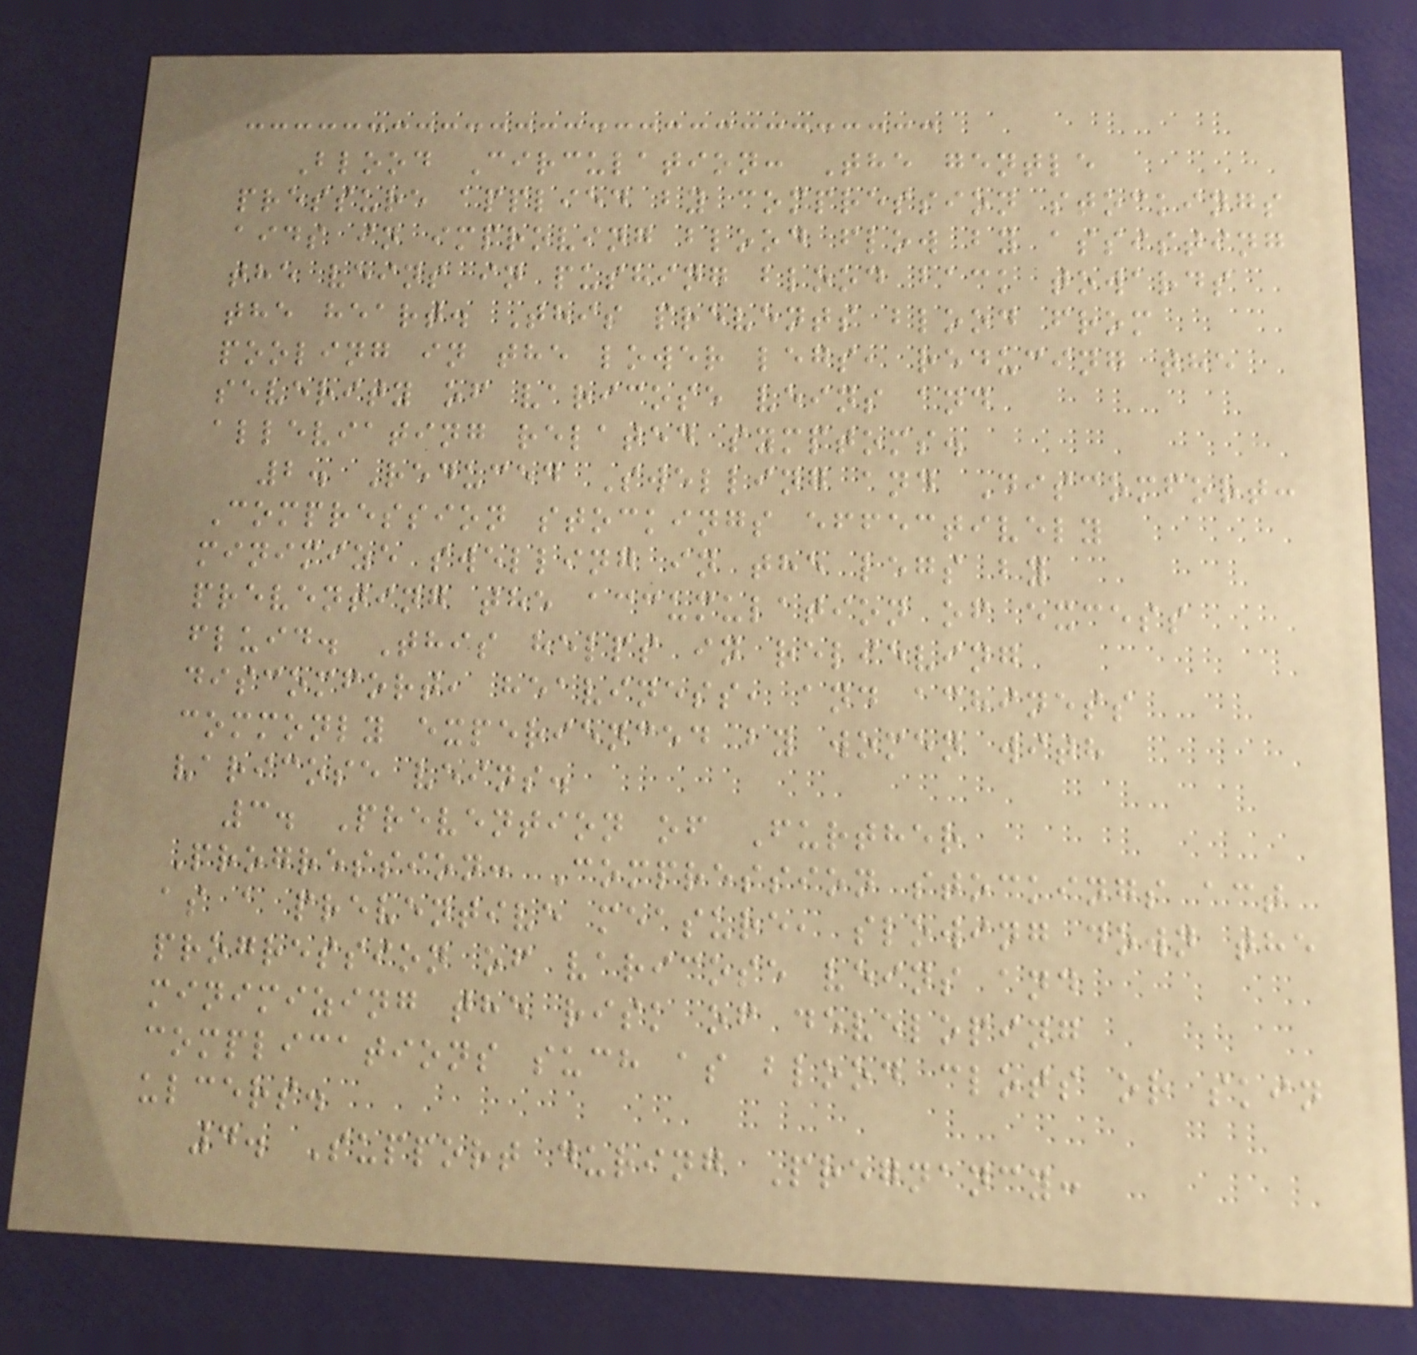Blood Circulation: The gentle
pressure applied by compression stockings
aids in improving blood flow by assisting
the veins in pushing blood back towards
the heart. This prevents blood from
pooling in the lower legs, reducing the
severity of varicose veins and
alleviating related symptoms.
2. Reduced Swelling and Discomfort:
Compression stockings effectively
minimize swelling in the legs by
preventing the accumulation of excess
fluid. This helps in relieving
discomfort, heaviness, and achiness
commonly experienced by women with
varicose veins.
3. Prevention of Further
Progression: Compression stockings act
as a preventive measure, slowing down the
progression of varicose veins and
minimizing the risk of developing
complications such as blood clots or skin
ulcers.
4. Support during Pregnancy:
